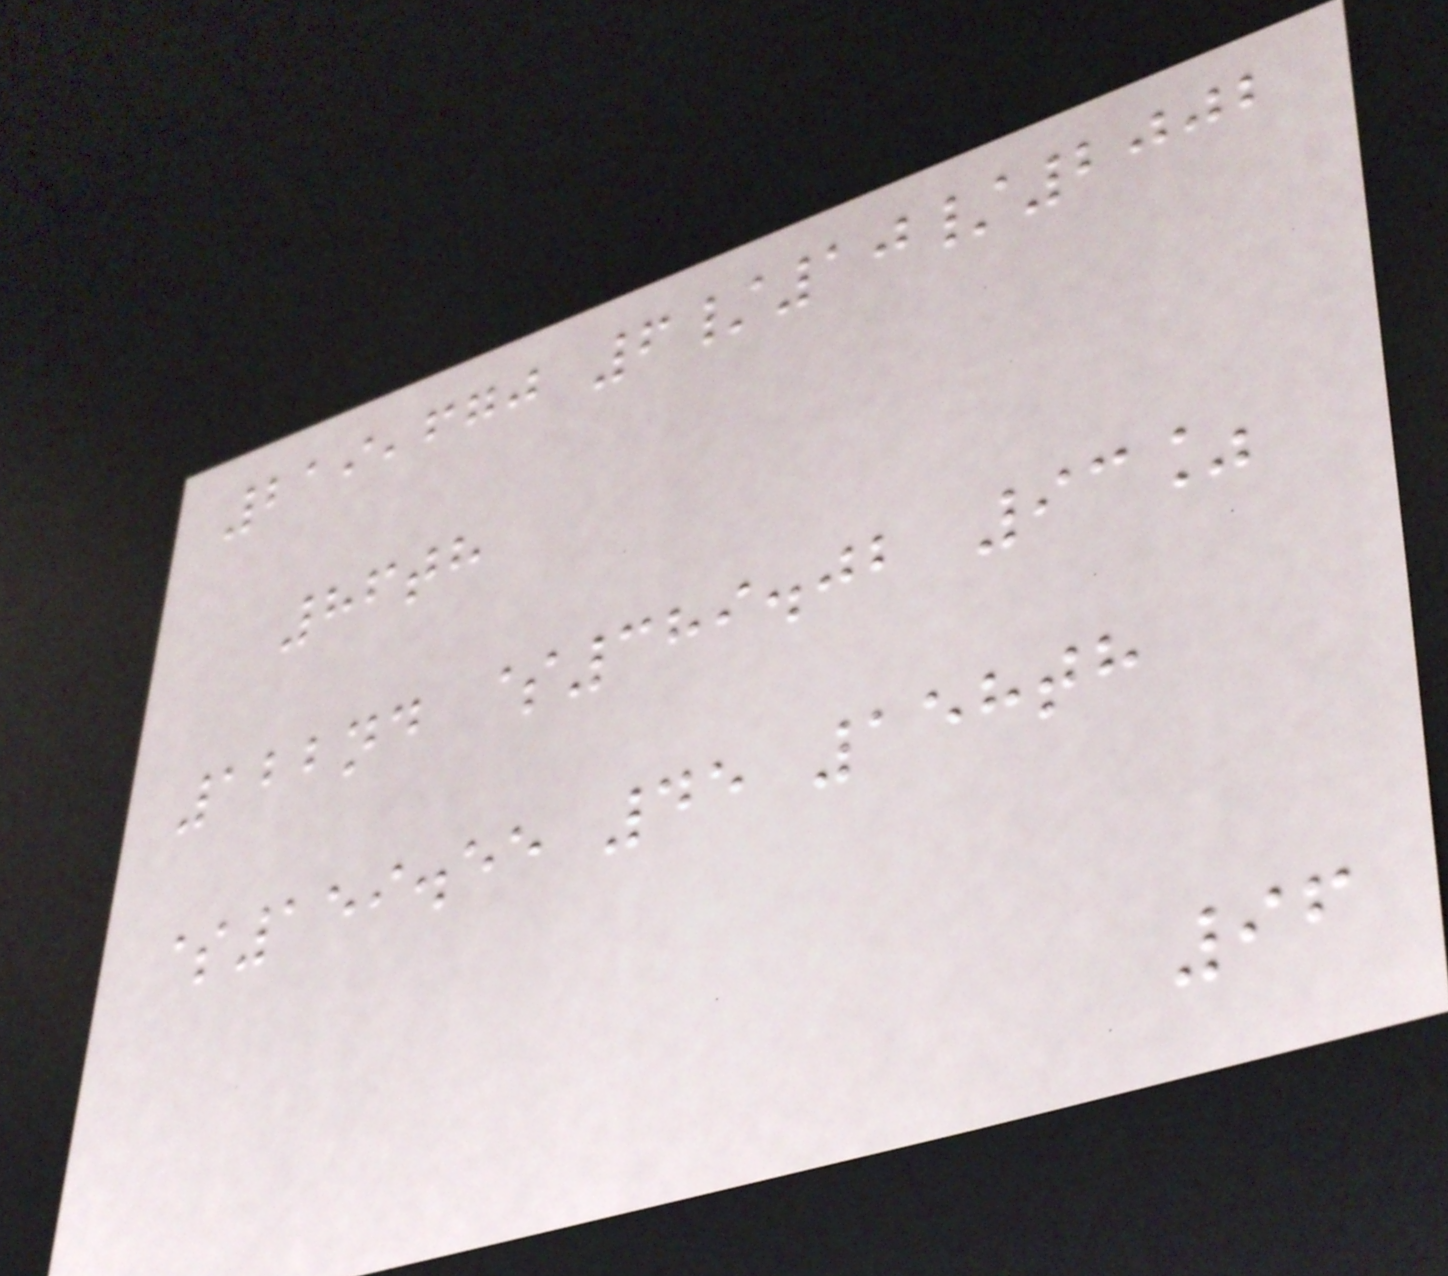219,670 6/10/2002
86th
122nd $389.02 93%
$159.55 45 158th
96
